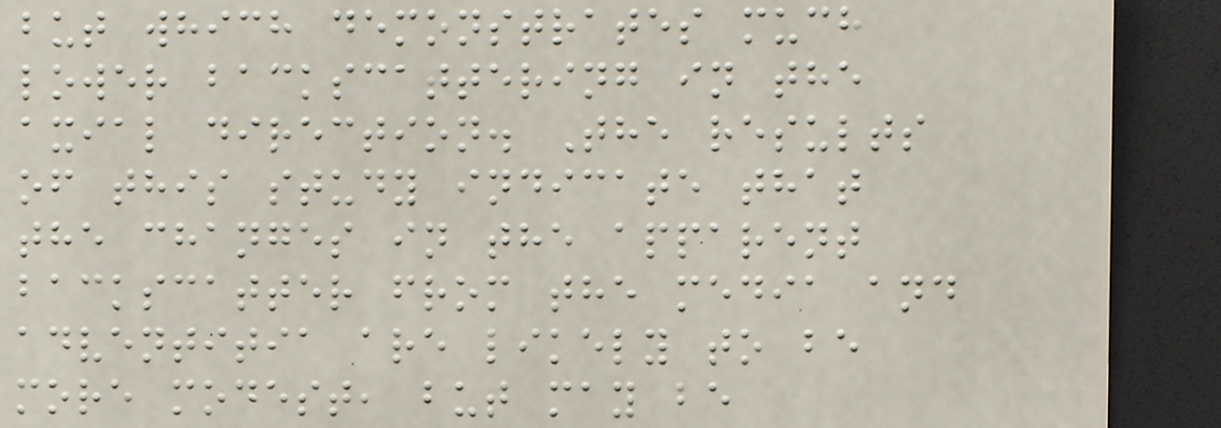but which demonstrates much
lower backscattering in the
axial direction. The results
of this study indicate that
the changes in the apparent
backscatter from the media and
adventitia are likely to be
more modest, but may be
